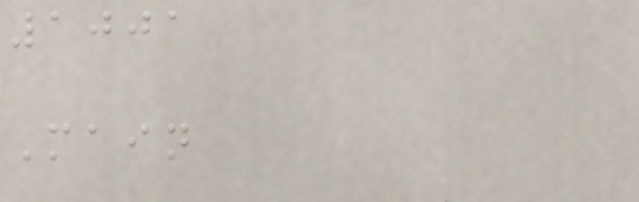1001
Main
